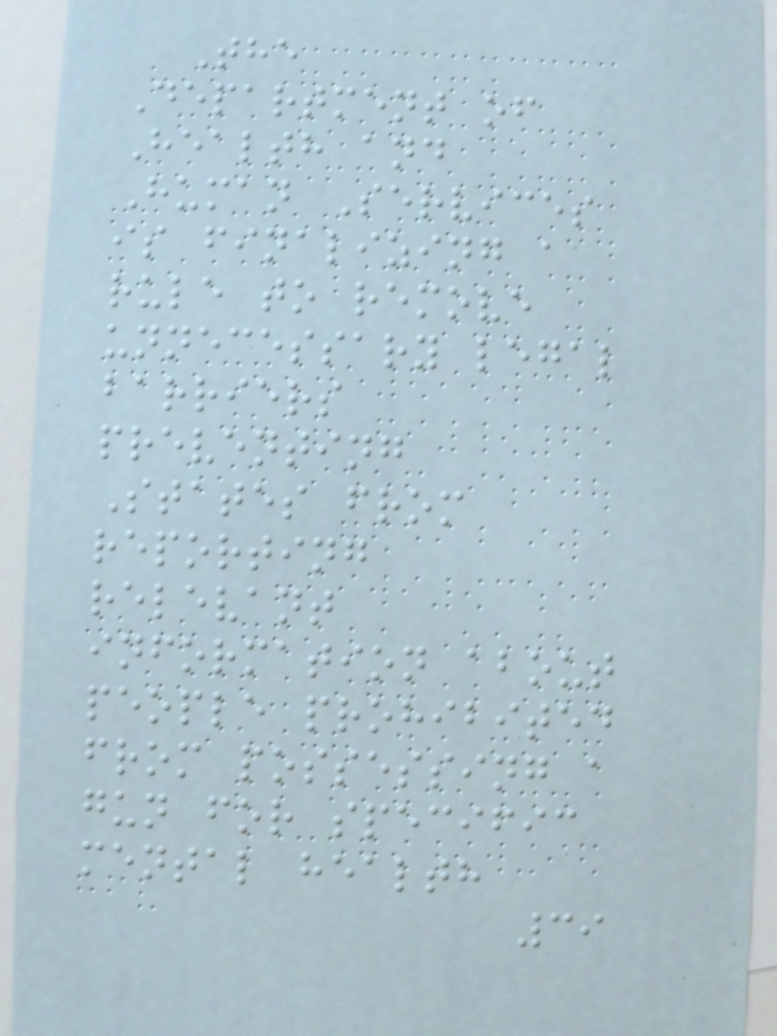The
Department of
Health and
Human Services
is finalizing a
rule to remove
unnecessary legal
barriers
preventing
States from
reporting
relevant
information about
people prohibited
from possessing a
gun for specific
mental health
39
